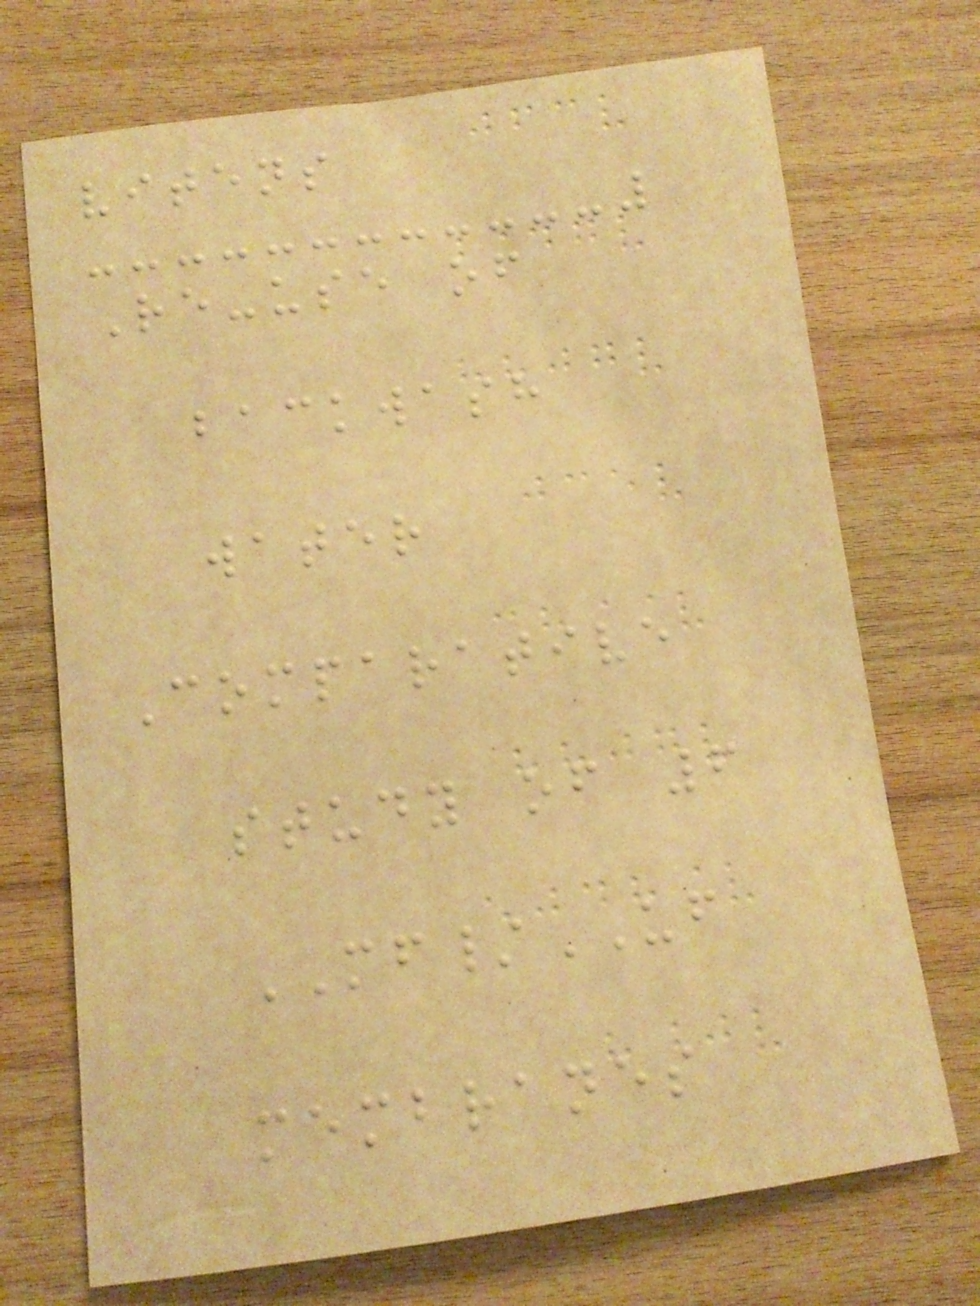vitens
Re-use of
backwash
water
Comparative
study of 6
MF/UF
membranes
